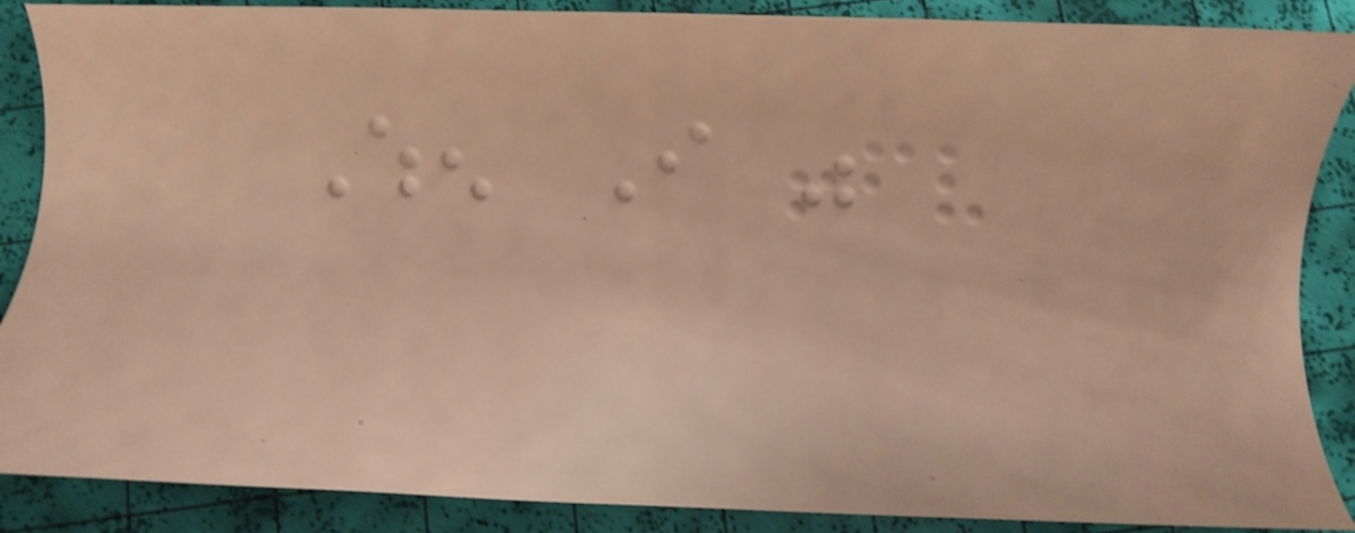When I was
